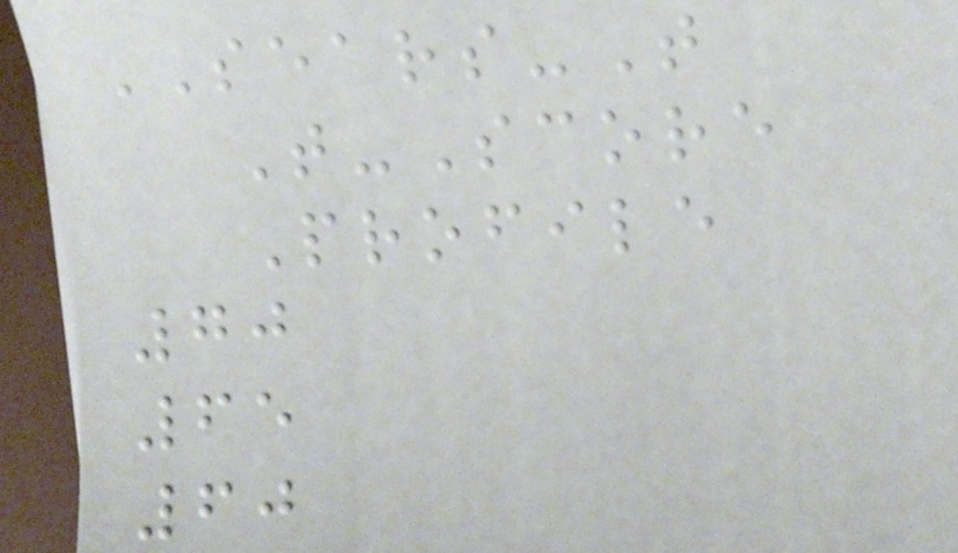SEARS-T
T-Score
Profile
70
65
60
